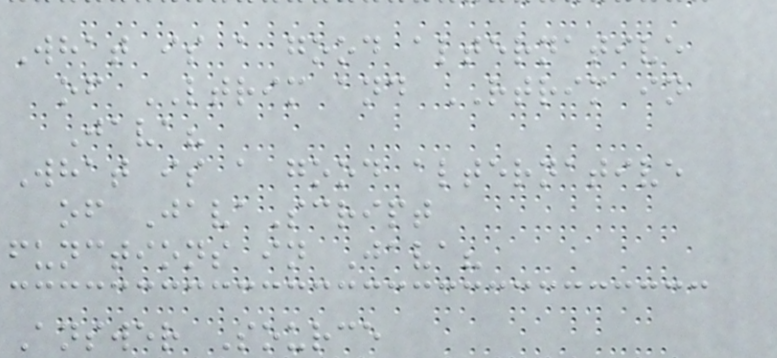What is a good alternative
of LTRIM and RTRIM in
Java?
What is a good alternative
of JavaScript
functions in Java?
Answer Source
